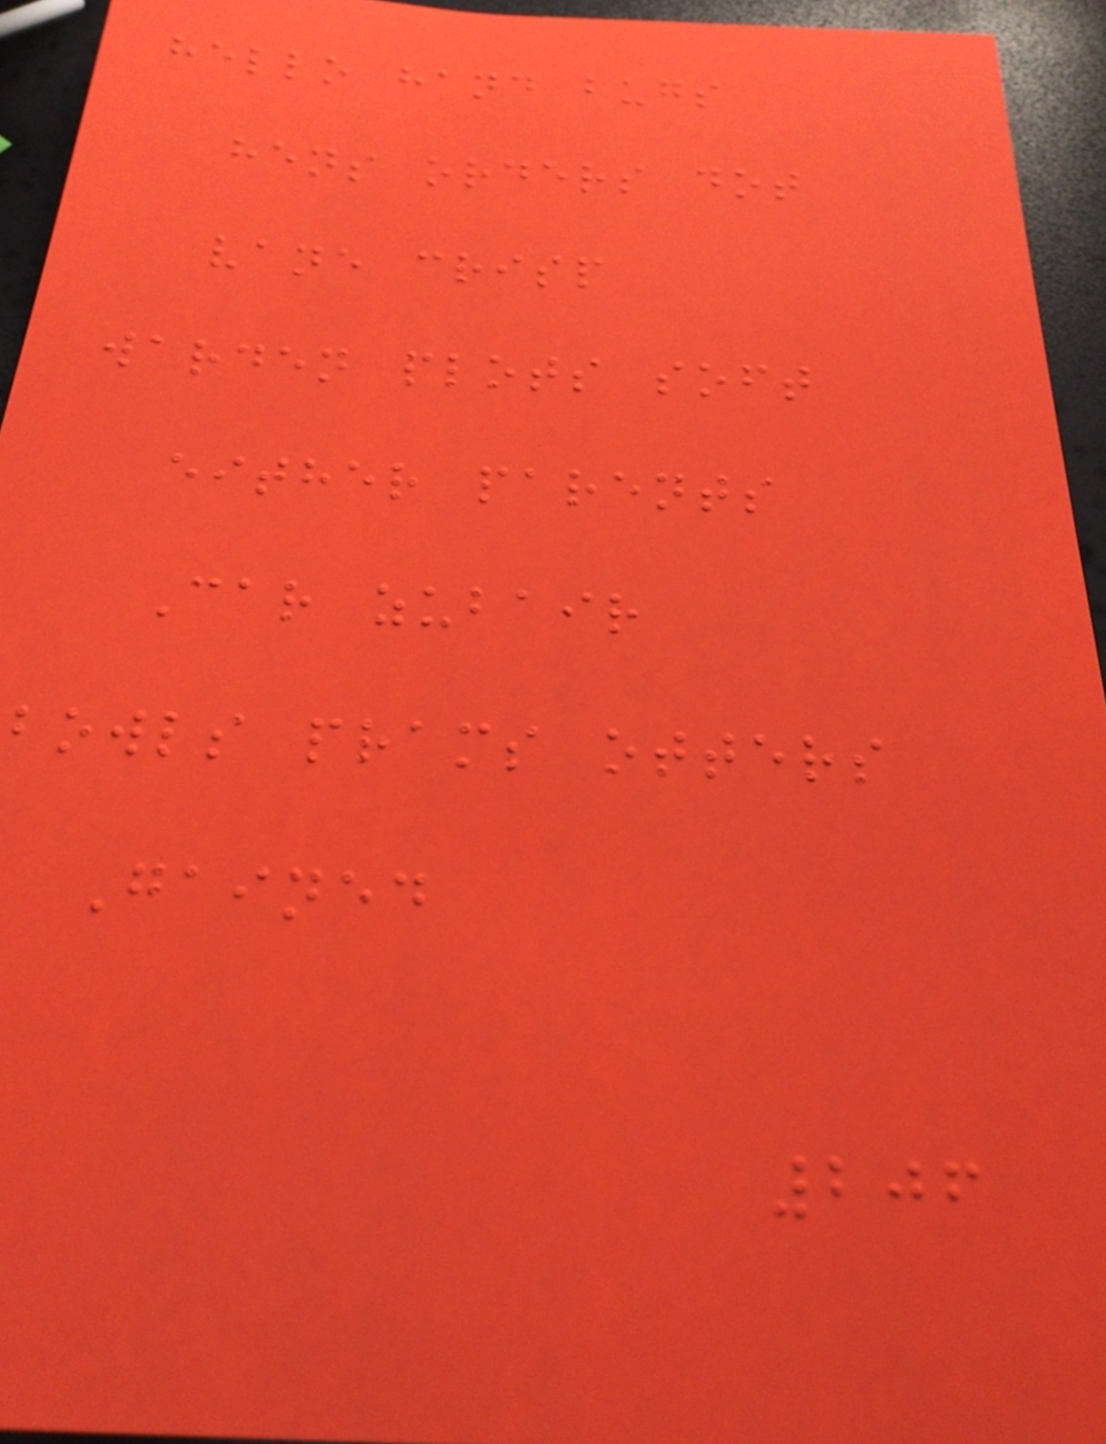hello hand bugs
hens orders dot
vane crisp
warden plots soft
either parents
Car zubair
bowls prams otters
Gained
206
